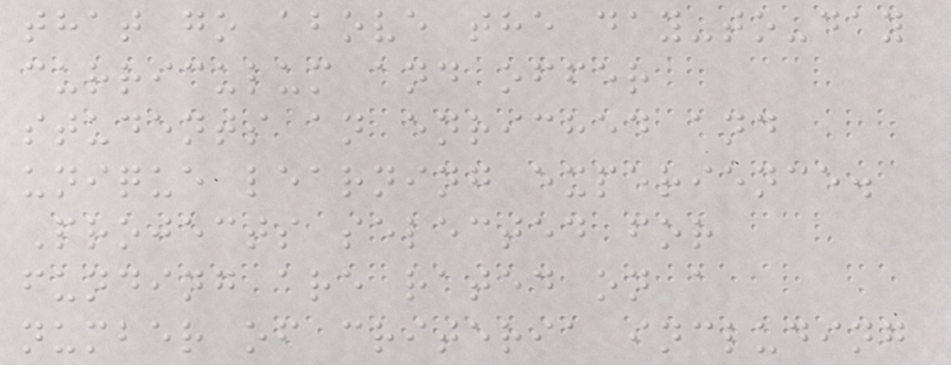that go above the day-to-day
curriculum and offer
students an enriched and
unique learning experience.
Projects selected for
funding are rated on a
number of criteria including
